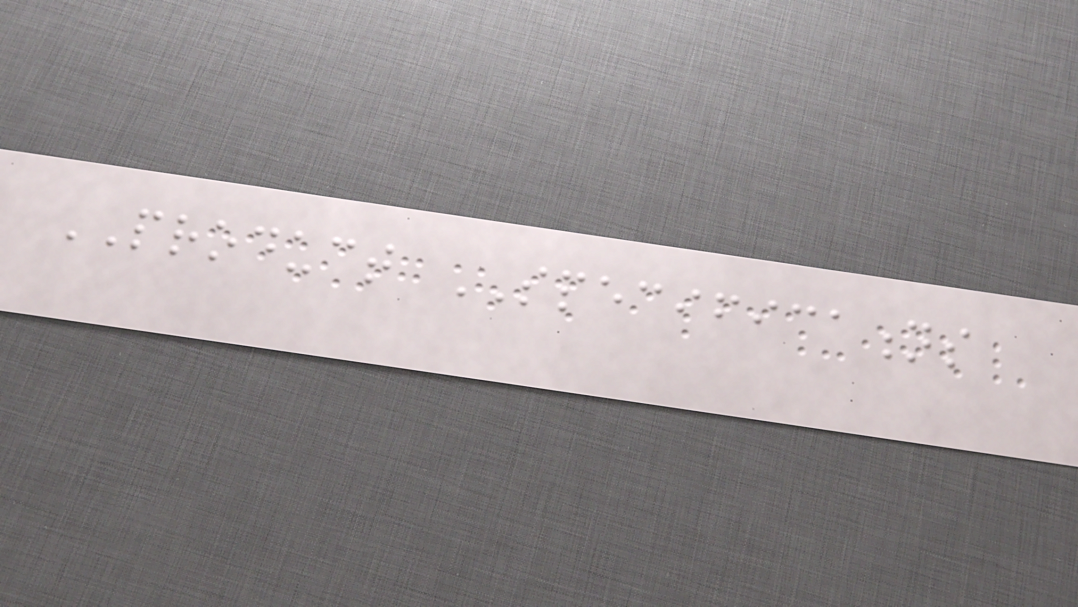PRODUCT SPECIFICATIONS
